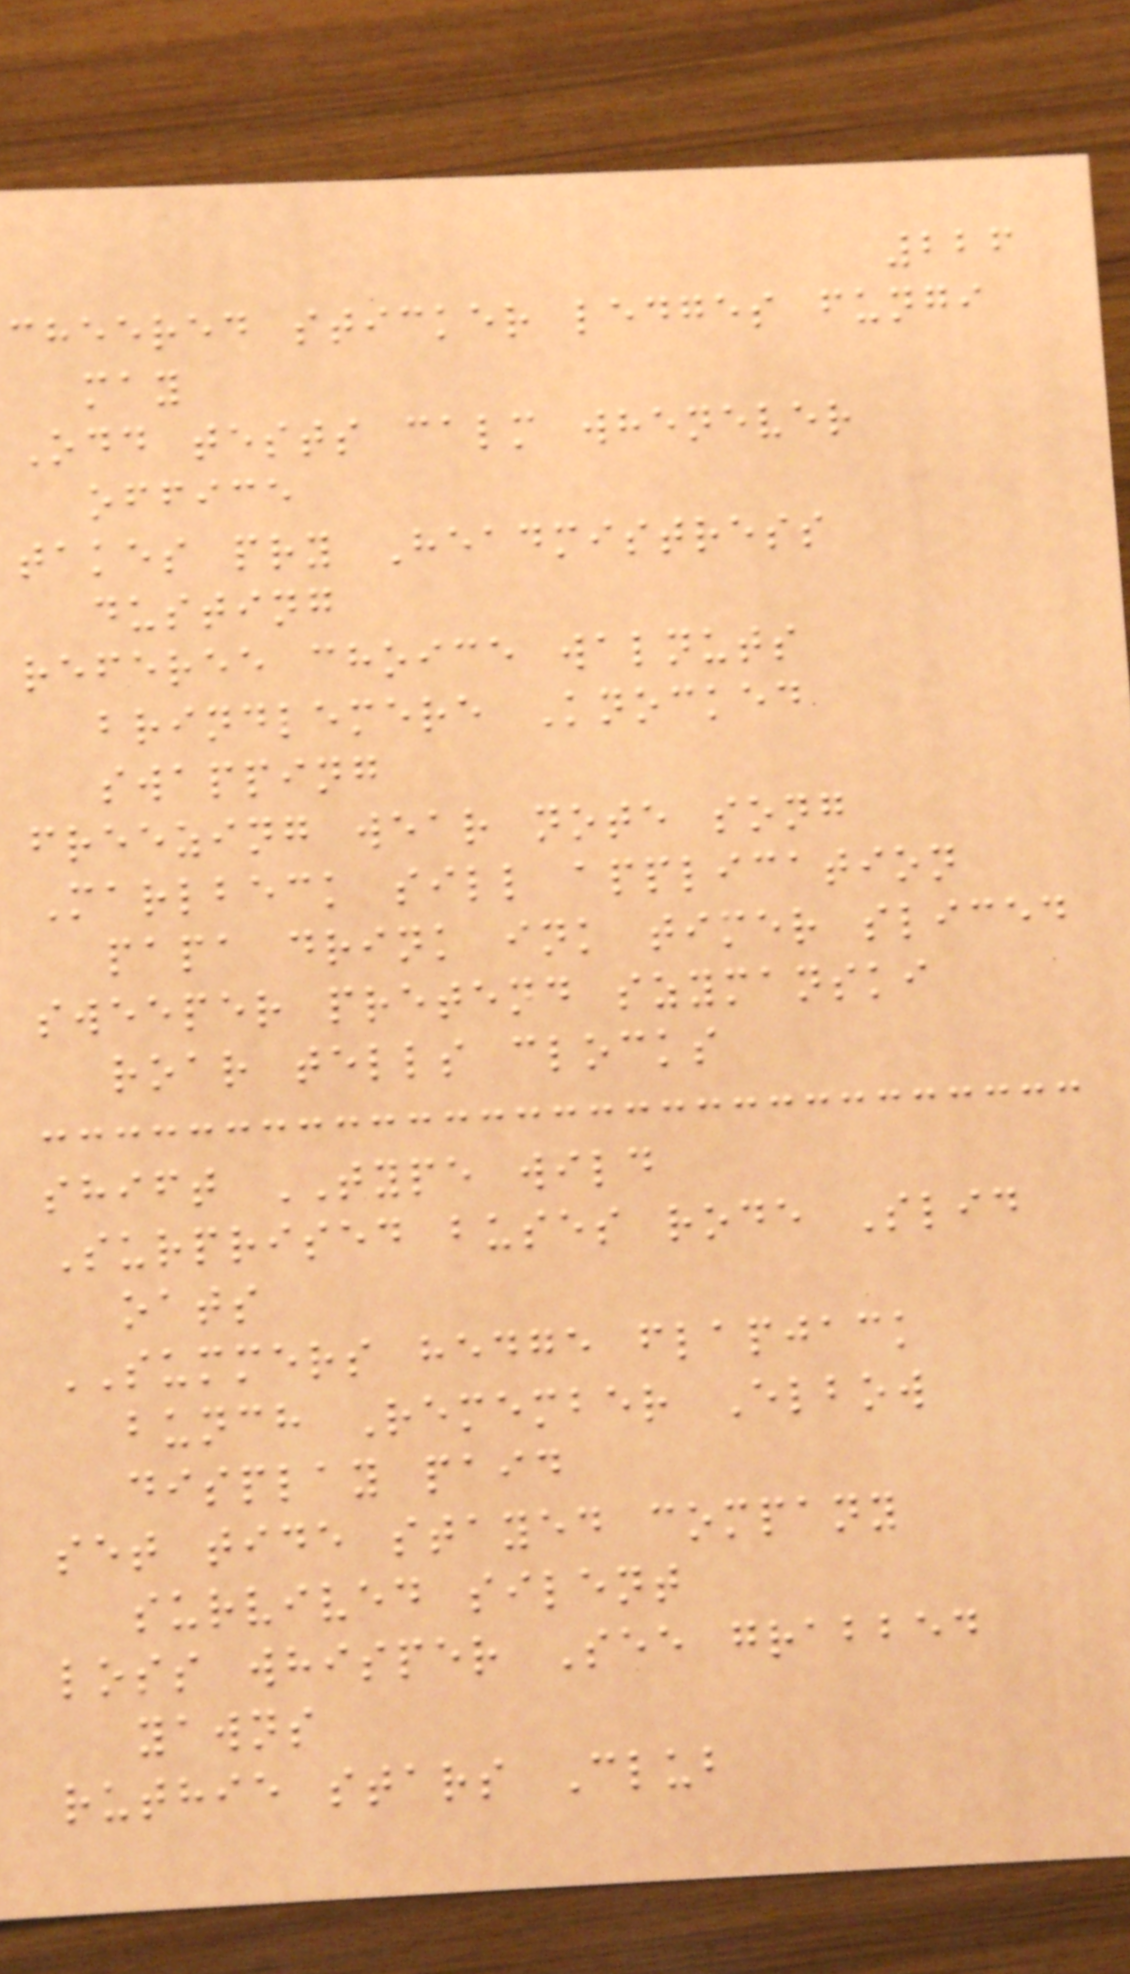226
cheered sticker ledges fungi
may
Odd tests calm whenever
office
takes pry Headmistress
dusting
referee choice walnuts
brindlemere Knocked
swapping
freezing wear note song
Marlbeck sill application
papa drink ink timer sliced
sweeper pretend szymanski
roar tells clocks
shift TYPE wild
Surprised buses rode Slid
oats
SUMMERS hedge flapjack
bunch Remember Elbow
display paid
set tide stayed company
survived silent
loss whisper See grabbed
yawns
ruthie stars Club
